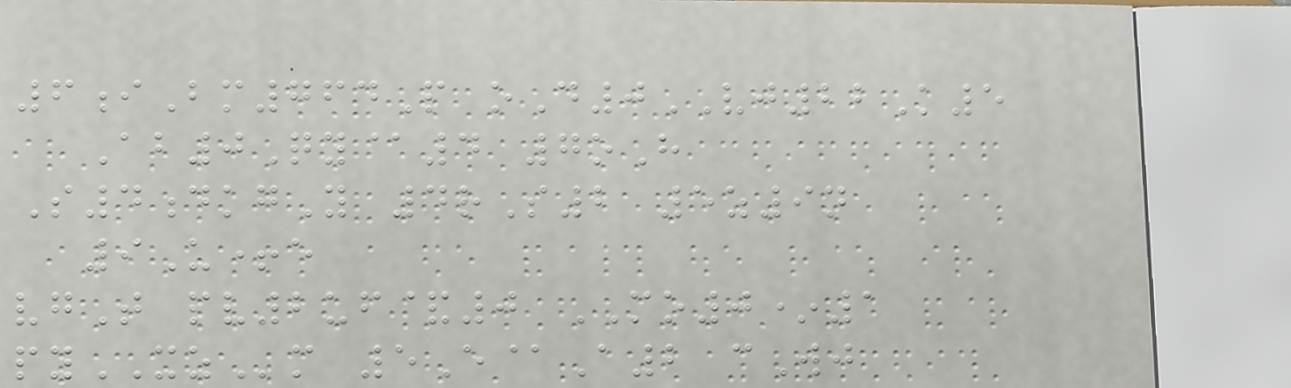6iBm764P oD0VJ22K5
Ab0Qy@4 7oH
S4dkgY 4rS2 5z9n
9U+e
vgT pv2uf&0 MO0*1
pyXZm 5E@A2 cWj
